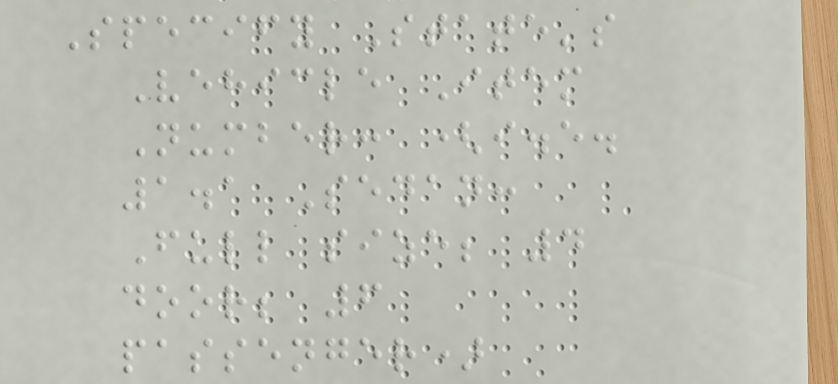Specify State's
Vehicle Item
Number: (i.e.
1.1 Sedan:
Full size; 4
door; 6
passenger)
